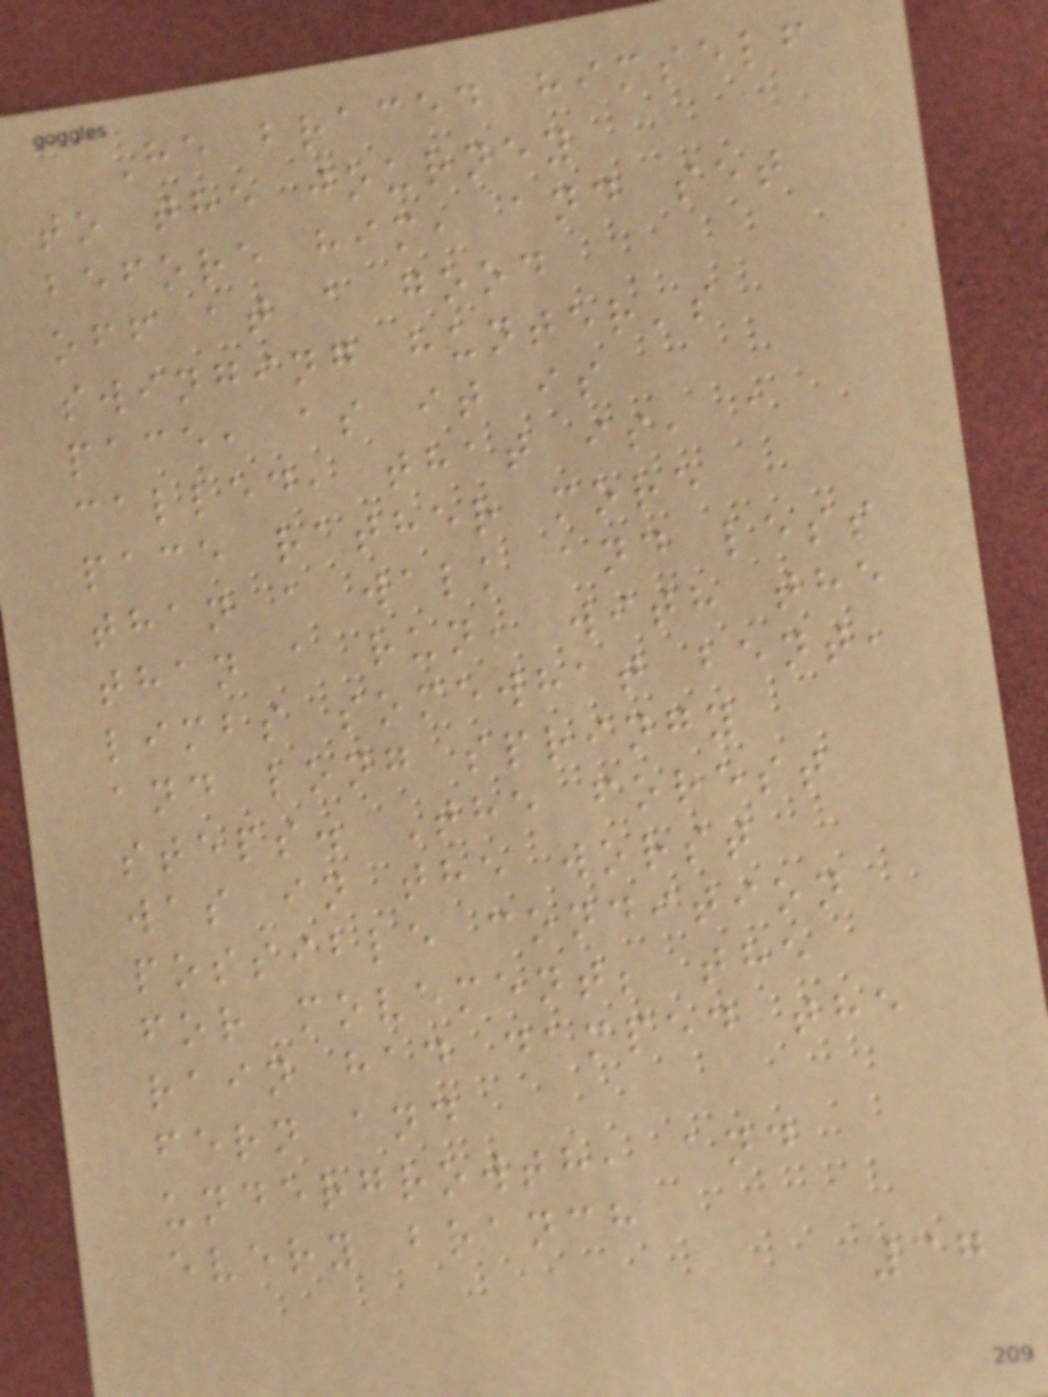He braced himself
to the journey
before him, and set
off at a good
swinging hunter's
pace, as it is
called, that is, a
pace rather more
than a walk and less
than a run, with the
limbs somewhat bent,
and long springy
steps. The forest
was in the worst
possible condition
for movement; the
rain had damped the
fern and
undergrowth, and
every branch
37
